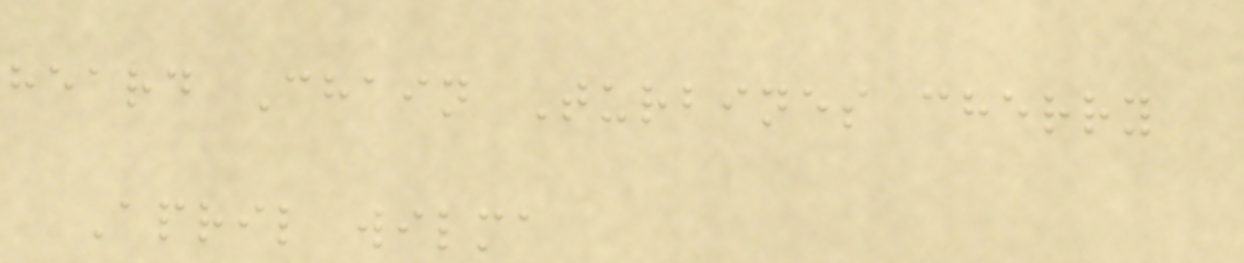heard Chain Turbines cherry
April wilma
